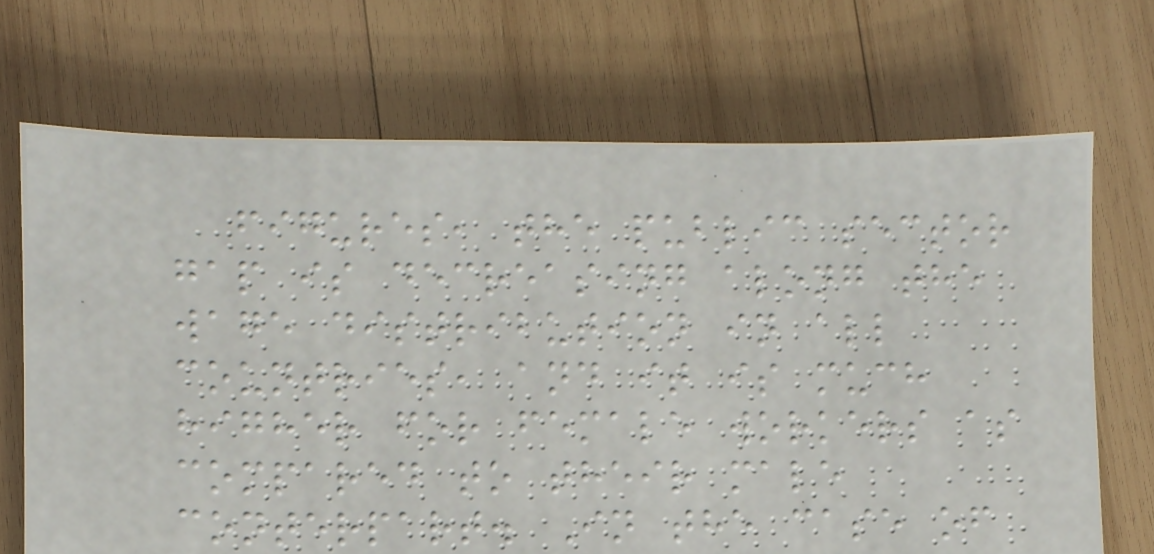figures, the public sector
gap is decreasing along the
wage distribution in all
countries, and it is much
higher for female workers as
compared to their male
conterpart. In the case of
